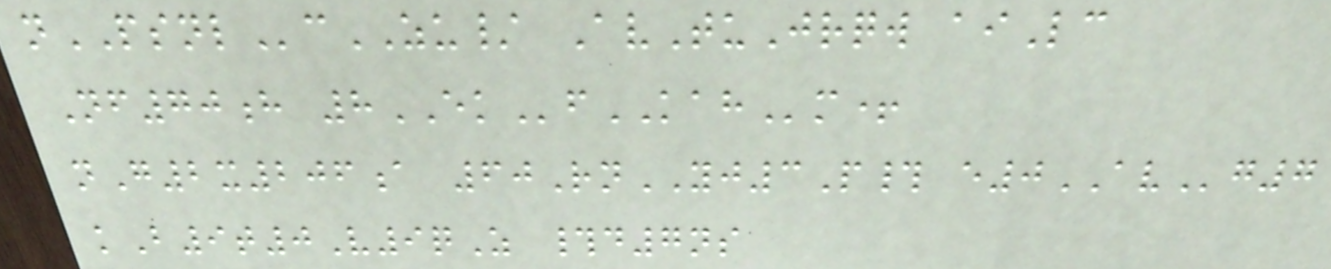nPSNLcZU/ AvTuJrqw aiLc
Nf70h 8EKfKAHm+
nG2x206a 60RnYJ3P# e0AVg7
kB9t0V9qZ #d7ns
